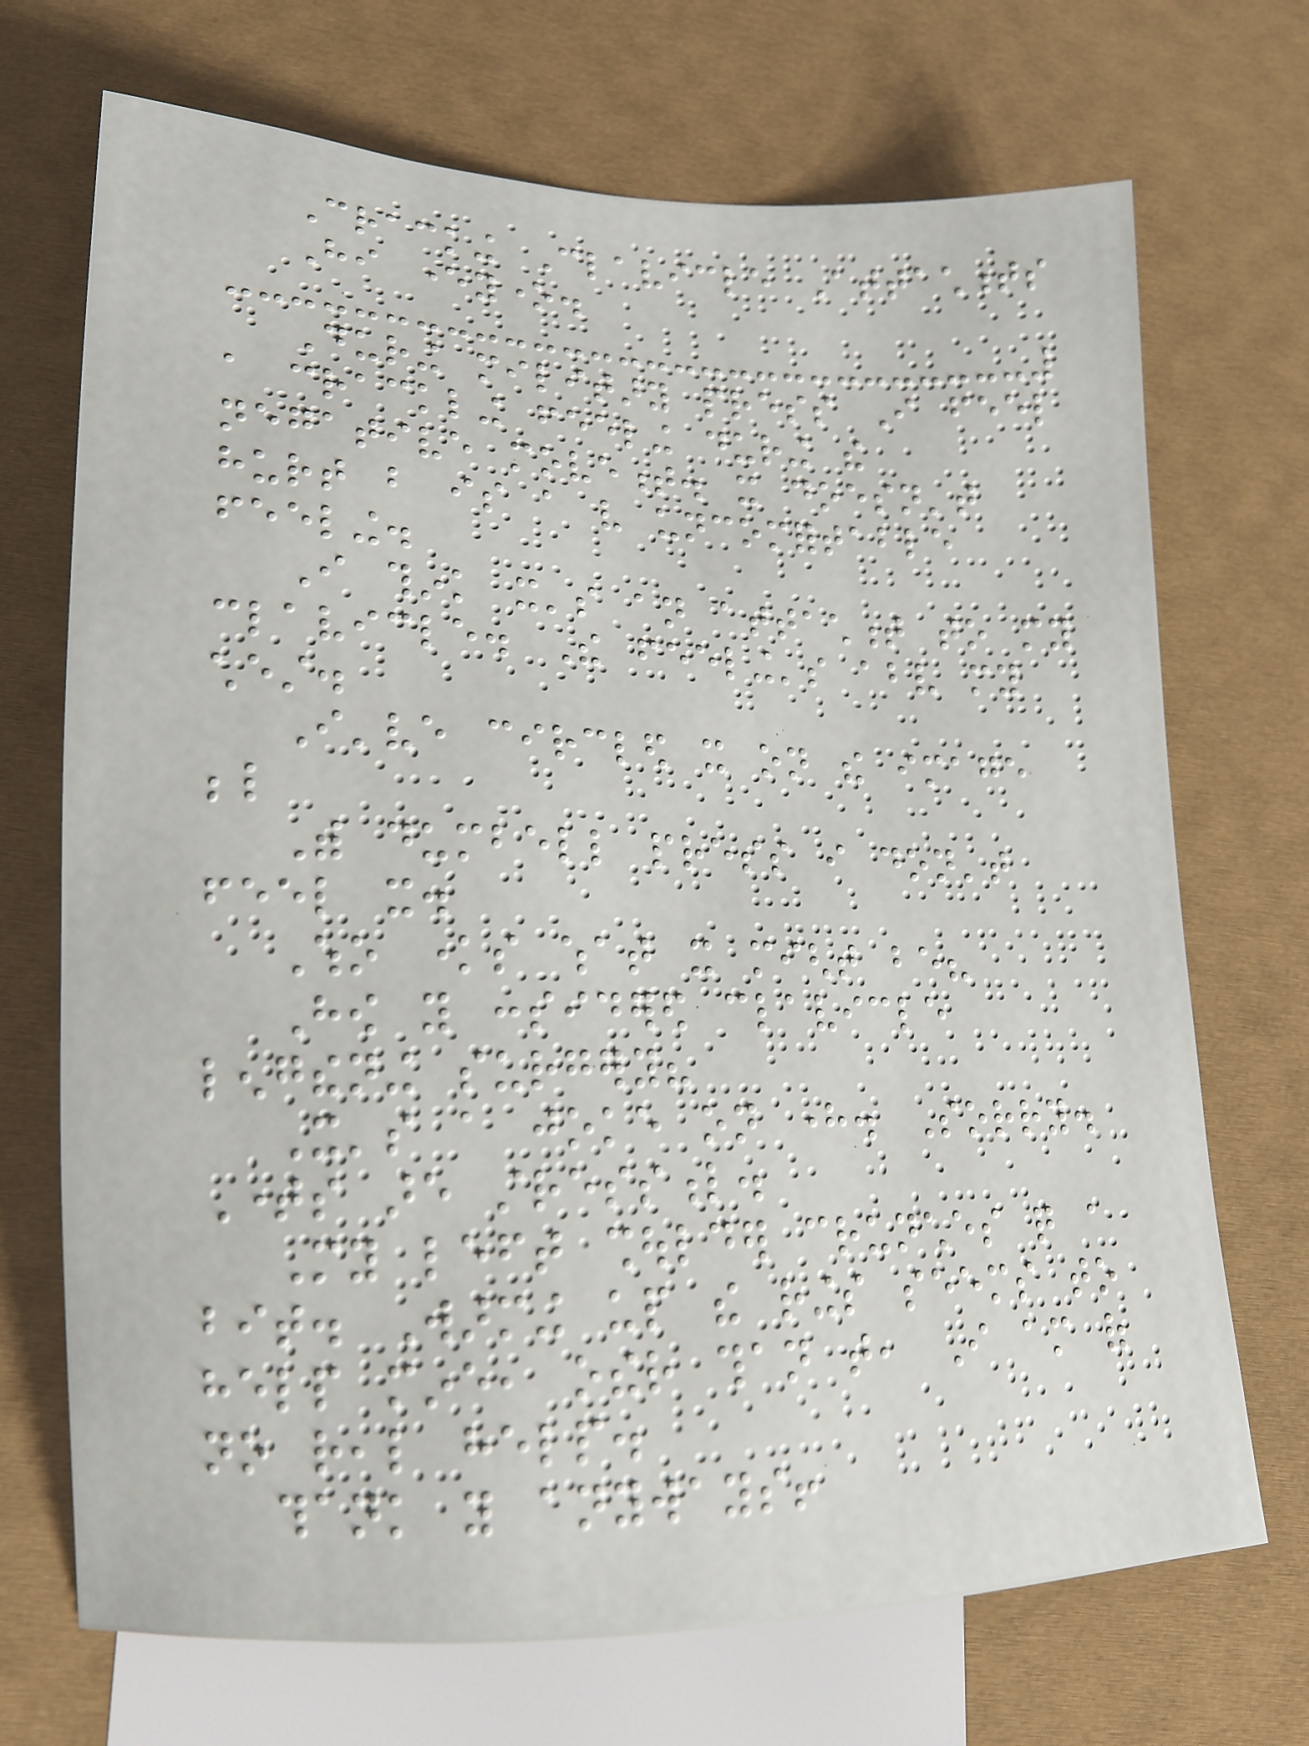Cracking Clavicle Attachments
Hi everyone.
During military press I feel
a crackling feeling during the
negative movement. it doesn't
hurt but is a very uncomfortable
feeling.
I think it's an attachment to my
clavicle. The feeling's above my
chest.
I've circled it on the image
below
With dumbell press i don't
feel it.
Who knows what it might be?
How you considered clavicle
lengthening surgery?
It's a joke on here. Sorry.
Times are stressful.
My left shoulder crunches quite a
bit. Warming up the rings seems to
help mine, other than that, I am of
no real help.
thank you anyways!
